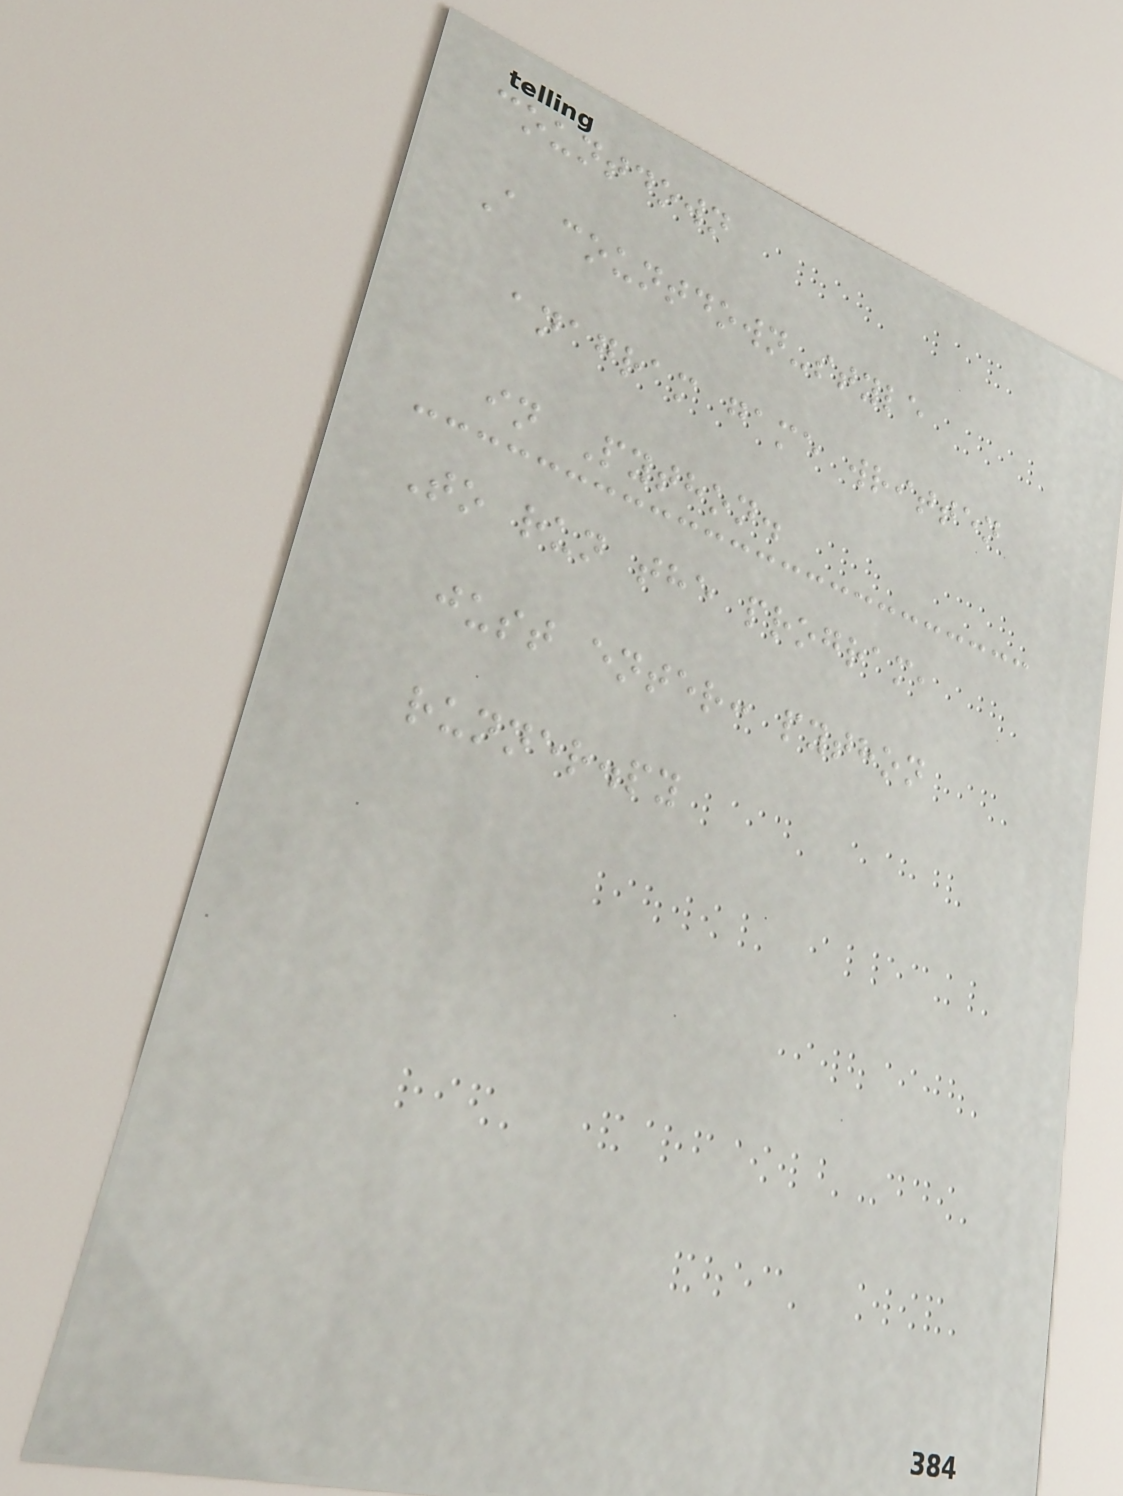countdown
A countdown-style
anagram game written
in Python.
To run the program,
just enter: python
runner.py
